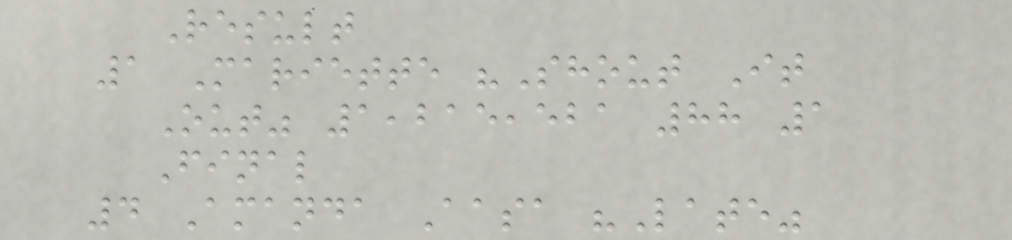Result
1 Mariette "Shout It
Out" 1,215,521 88 1
Final
4 Amanda Aasa "Late"
